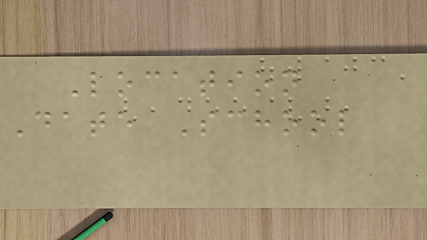Location
Date School
